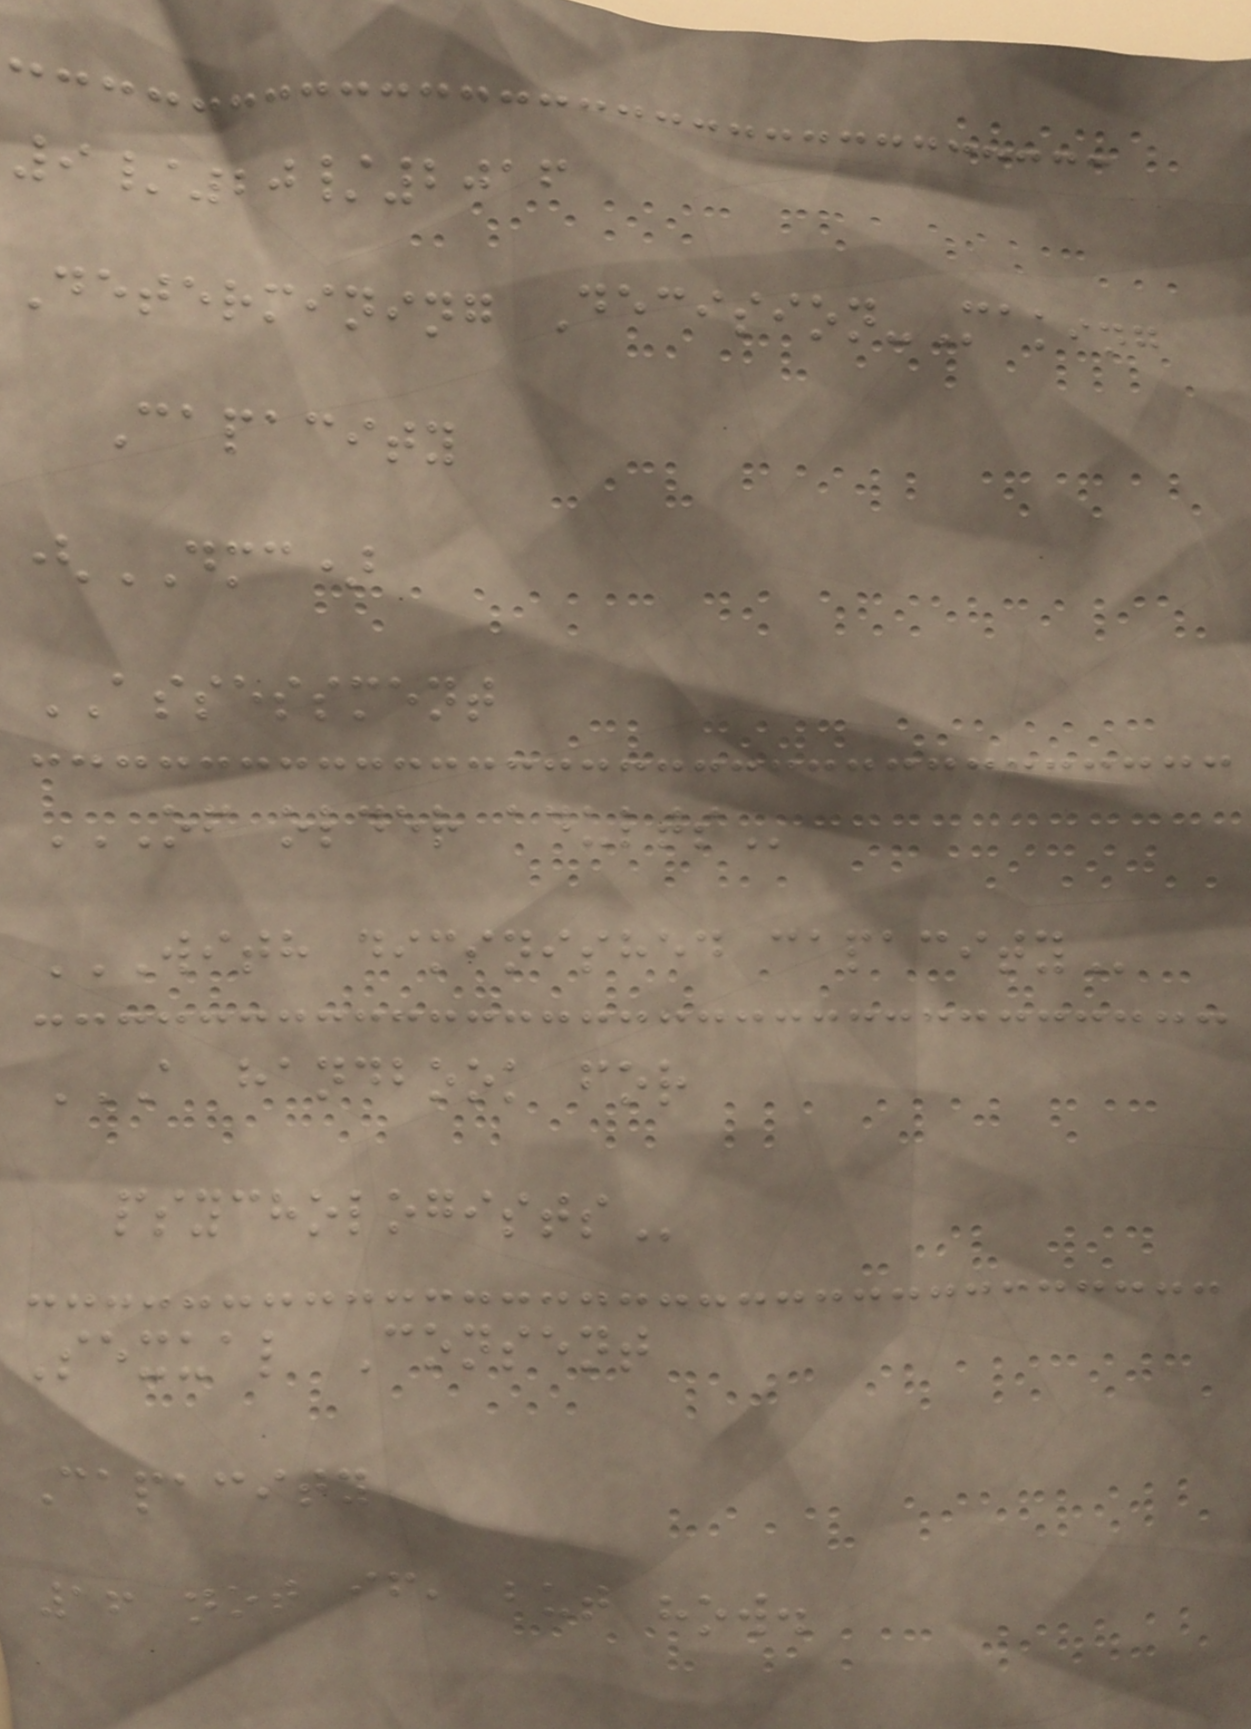9/20/2016
Determining Decision-Making
Capacity
(DMC)
ASSESSMENT
OF OLDER ADULTS
WITH DIMINISHED CAPACITY
A HANDBOOK FOR
PSYCHOLOGISTS
Sexual Consent
Capacity
16 not if, but how.
